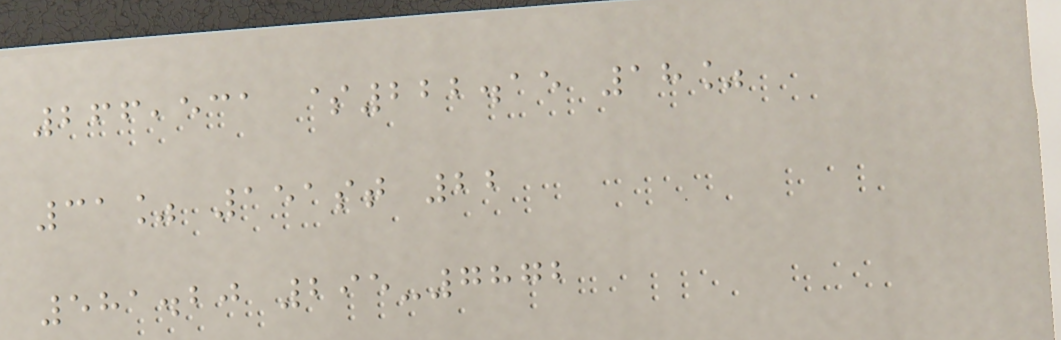266,531 $222.15 18%
31% 151st 22
581.20 295-7872
